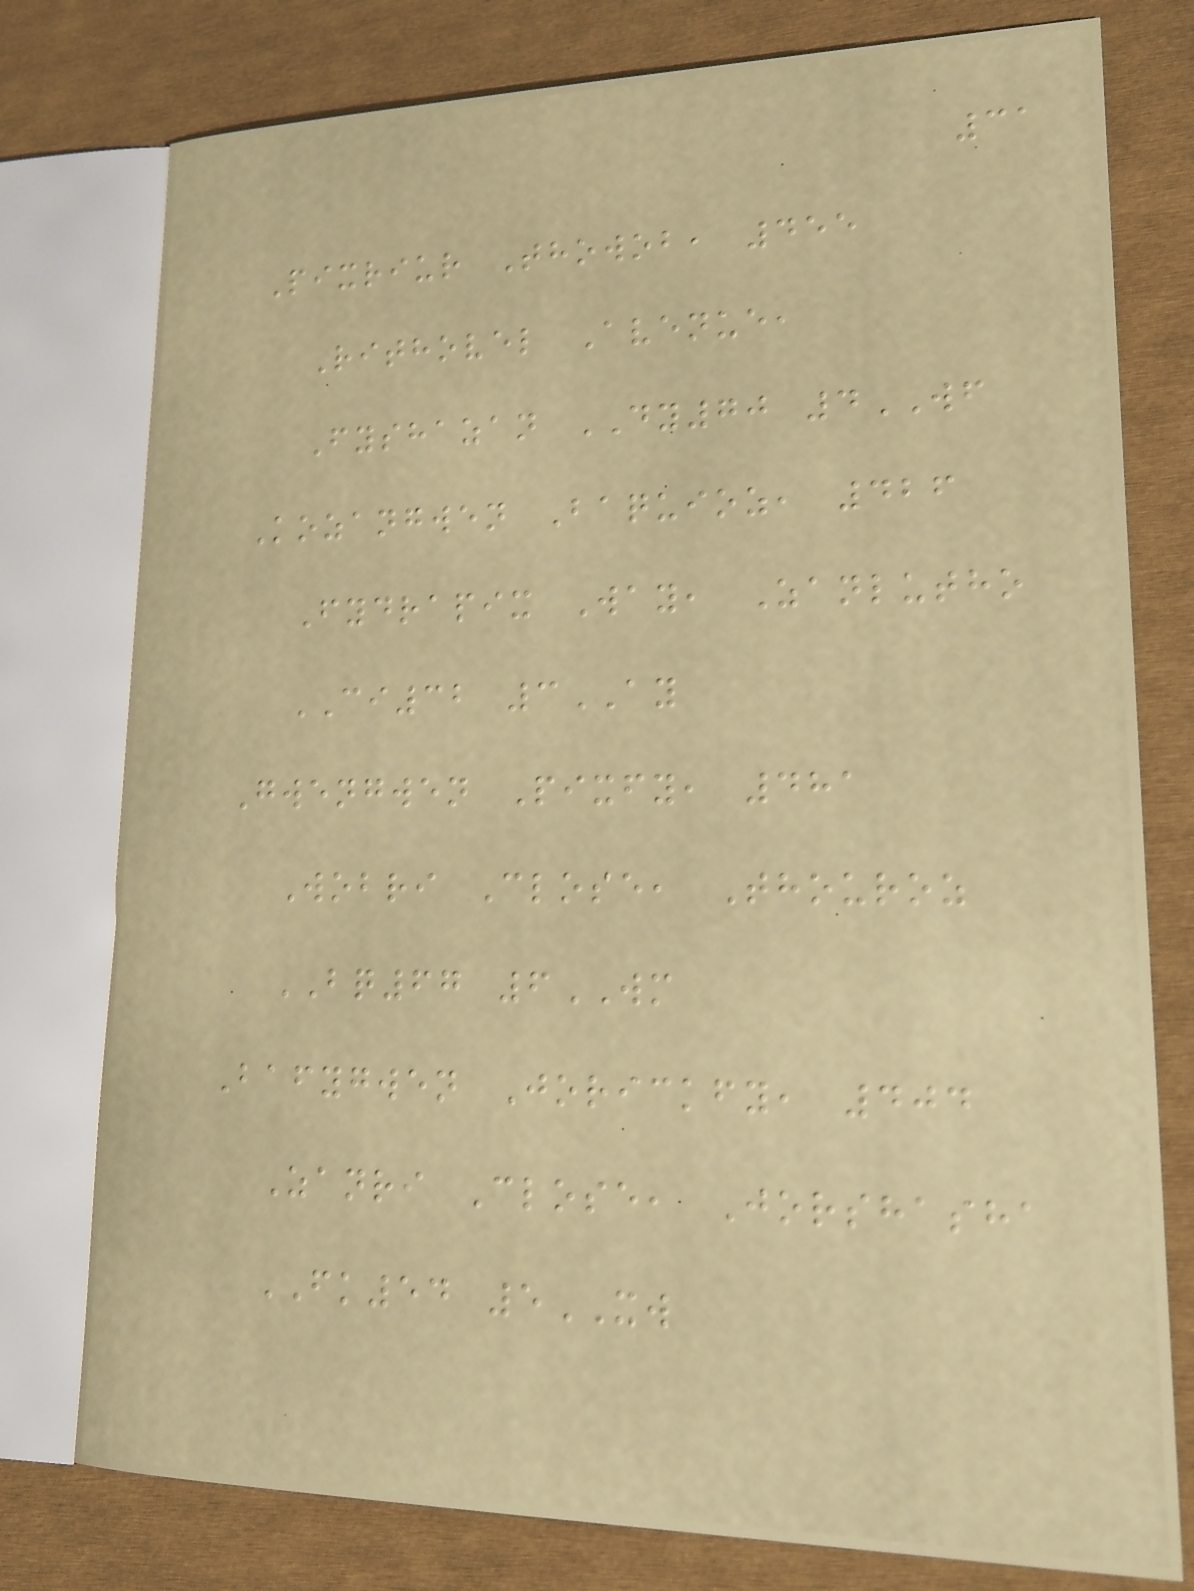31
Pixriur Thowob, 455
Rithovel Avenue,
Fyshazan DY70 4WF
Kozangwen Baquioz, 426
Fydrapix Way, Zanlutho
CI32 3AY
Gwengwen Pixfy, 481
Wobri Close, Thouroz
BQ67 6WM
Bafygwen Jorickfy, 404
Zanri Close, Jorshasha
FK54 5XW
